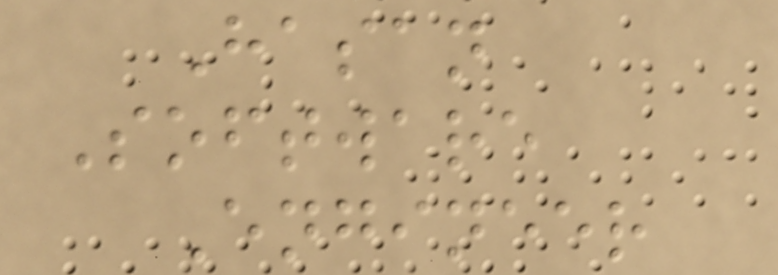Hasan
Software
Engineer
